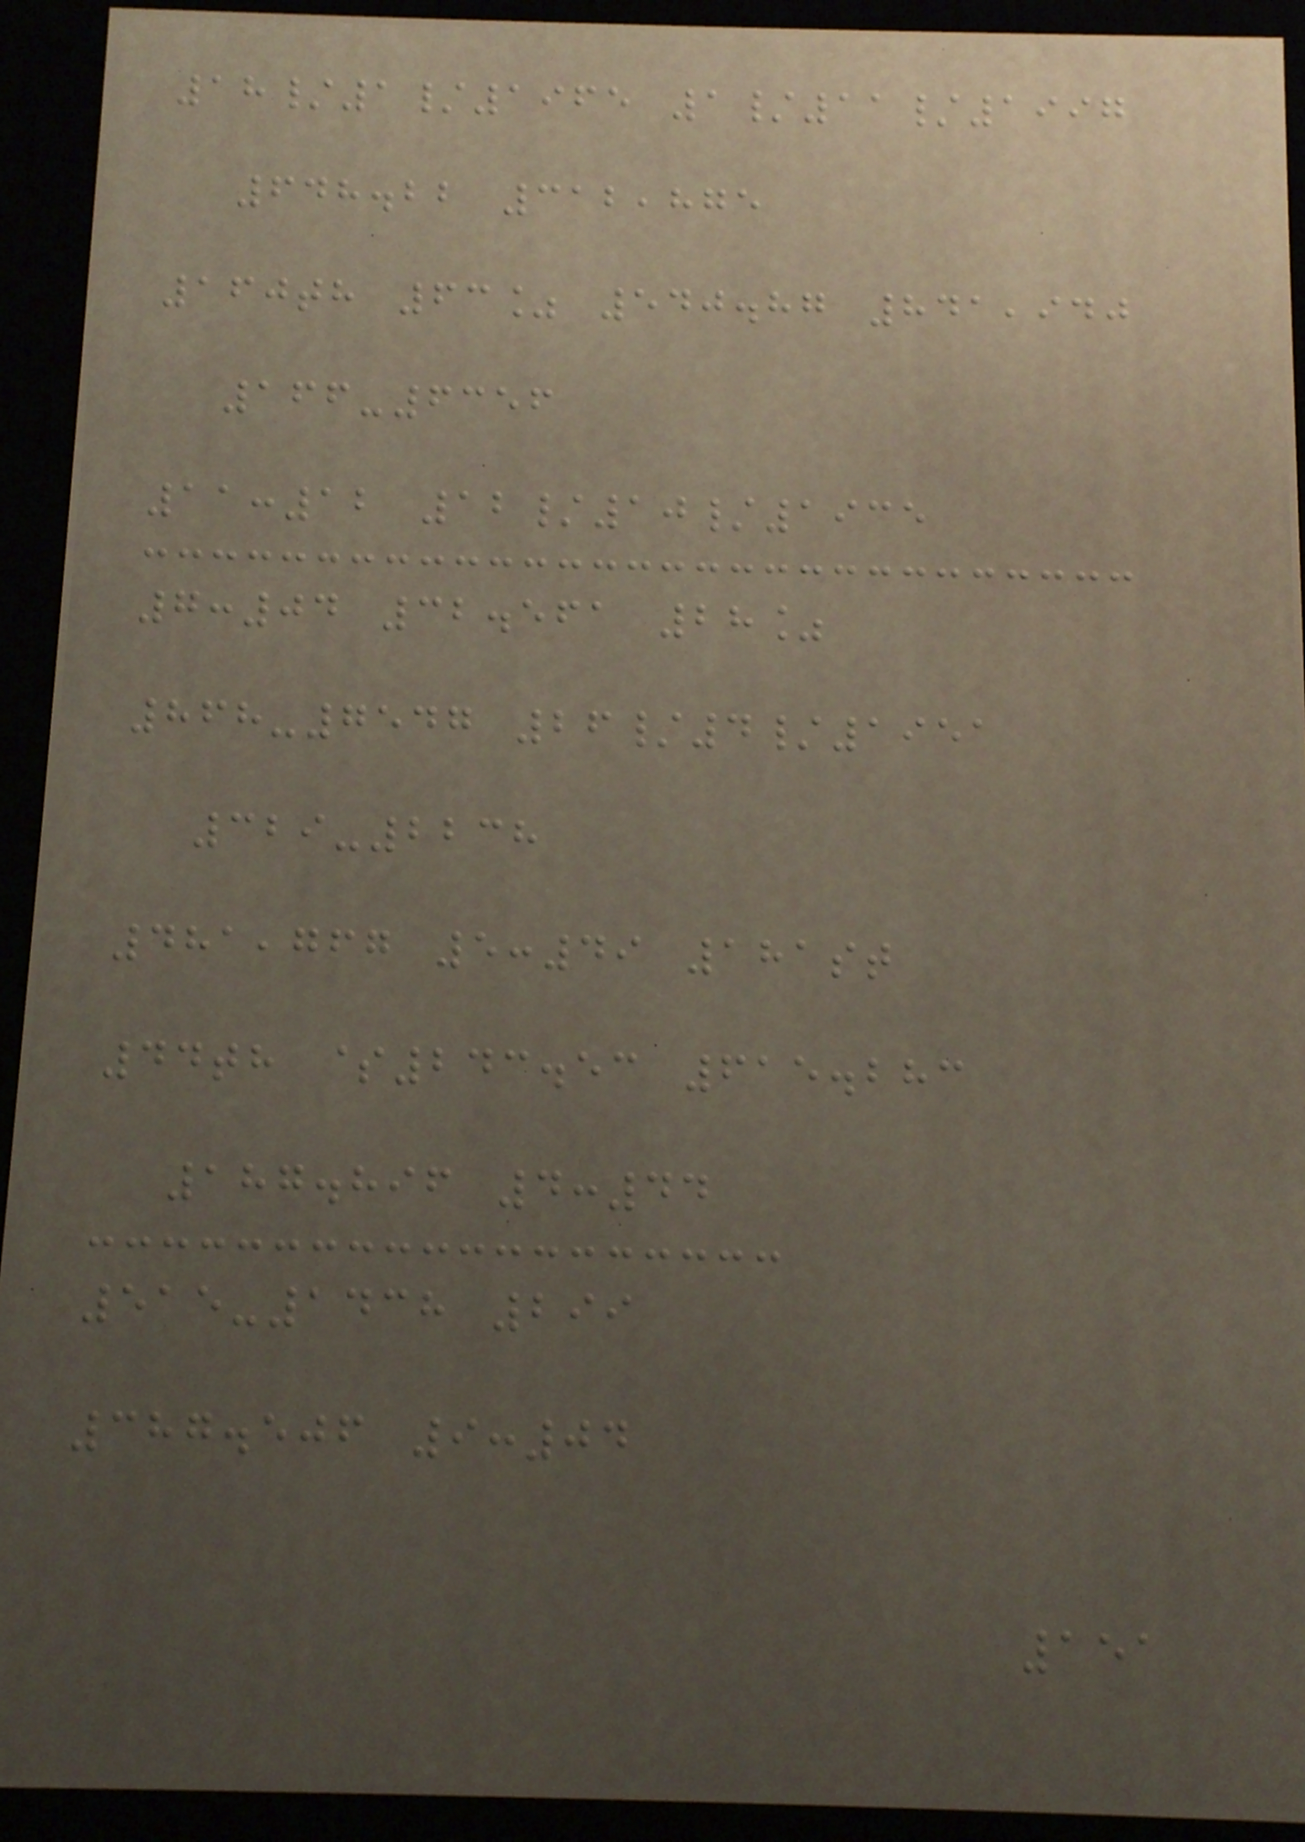18/1/1965 1/11/1997
648.22 312,875
160th 63% 540.87 841,940
166-6356
11:12 12/10/1935
7:04 32.561 28%
868-7547 26/4/1951
329-2238
481,767 5:49 181st
44th $243.53 615.283
187.896 4:44
515-1438 299
387.506 9:04
151
